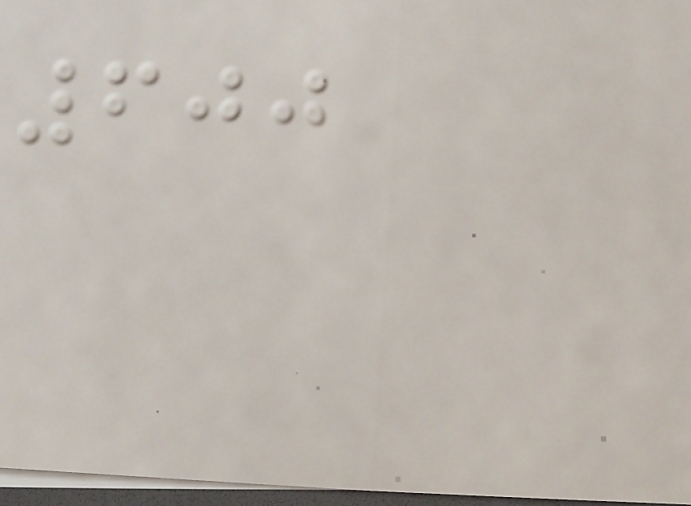600
